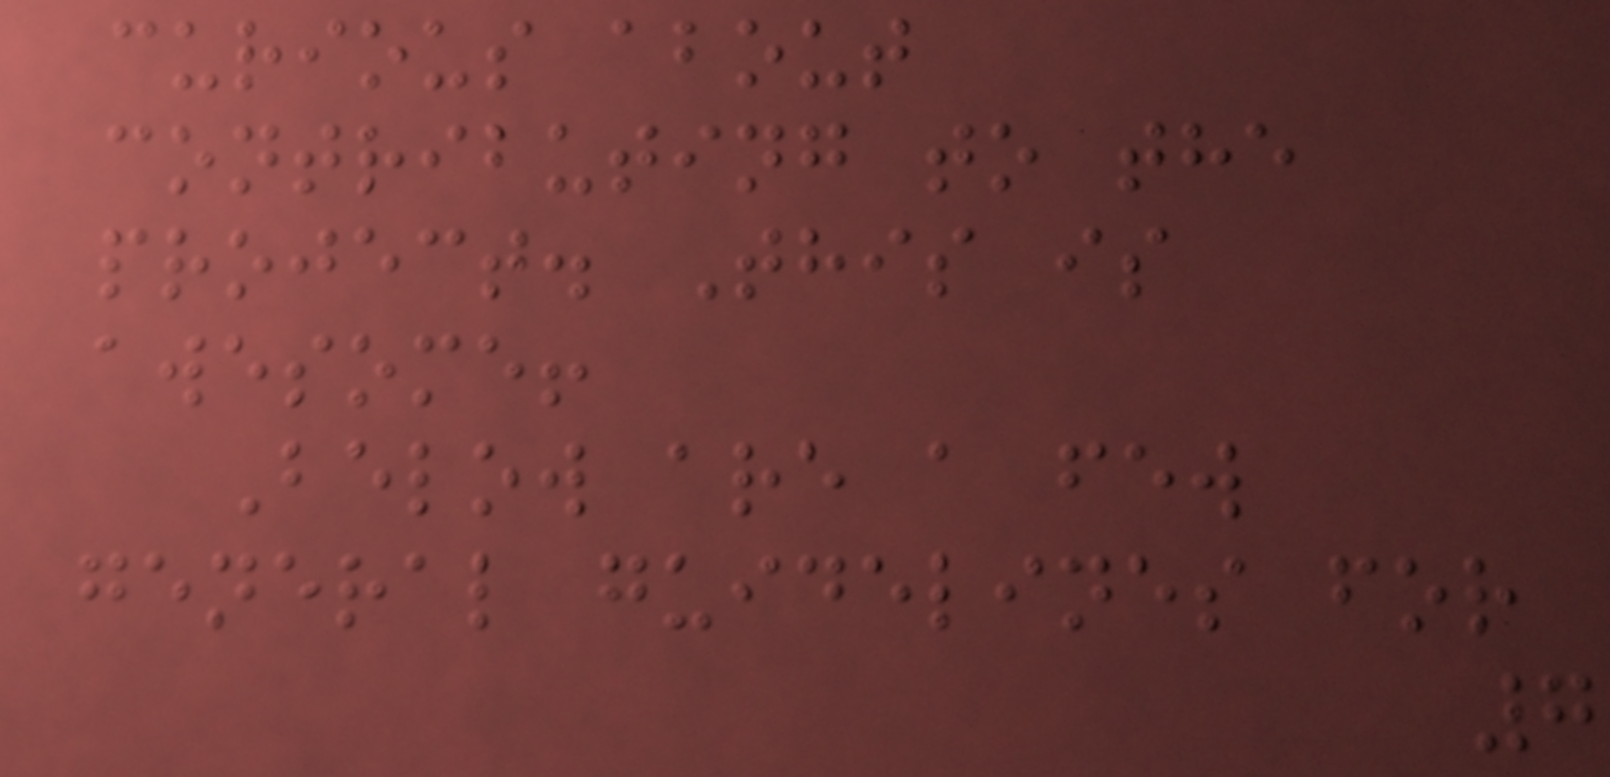curious about
contributing to the
project. This is
awesome!
Below are a few
general guidelines for
7
